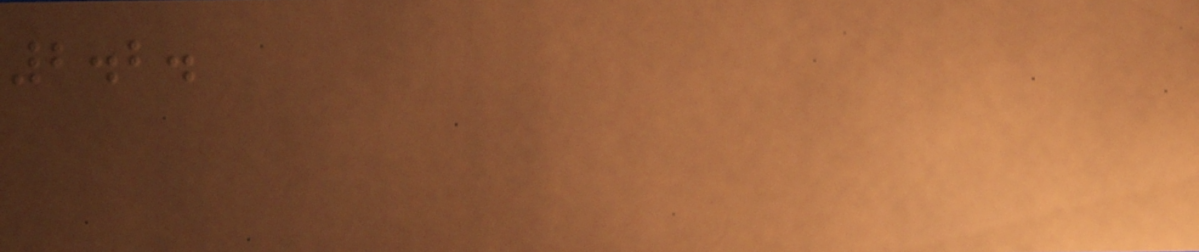2.2.
